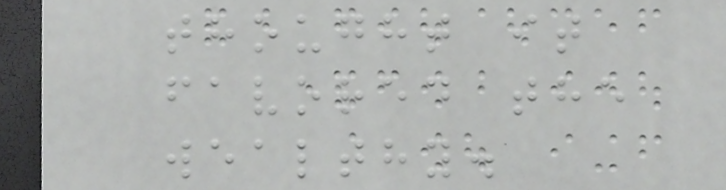thought it
favored the
wealthy.
